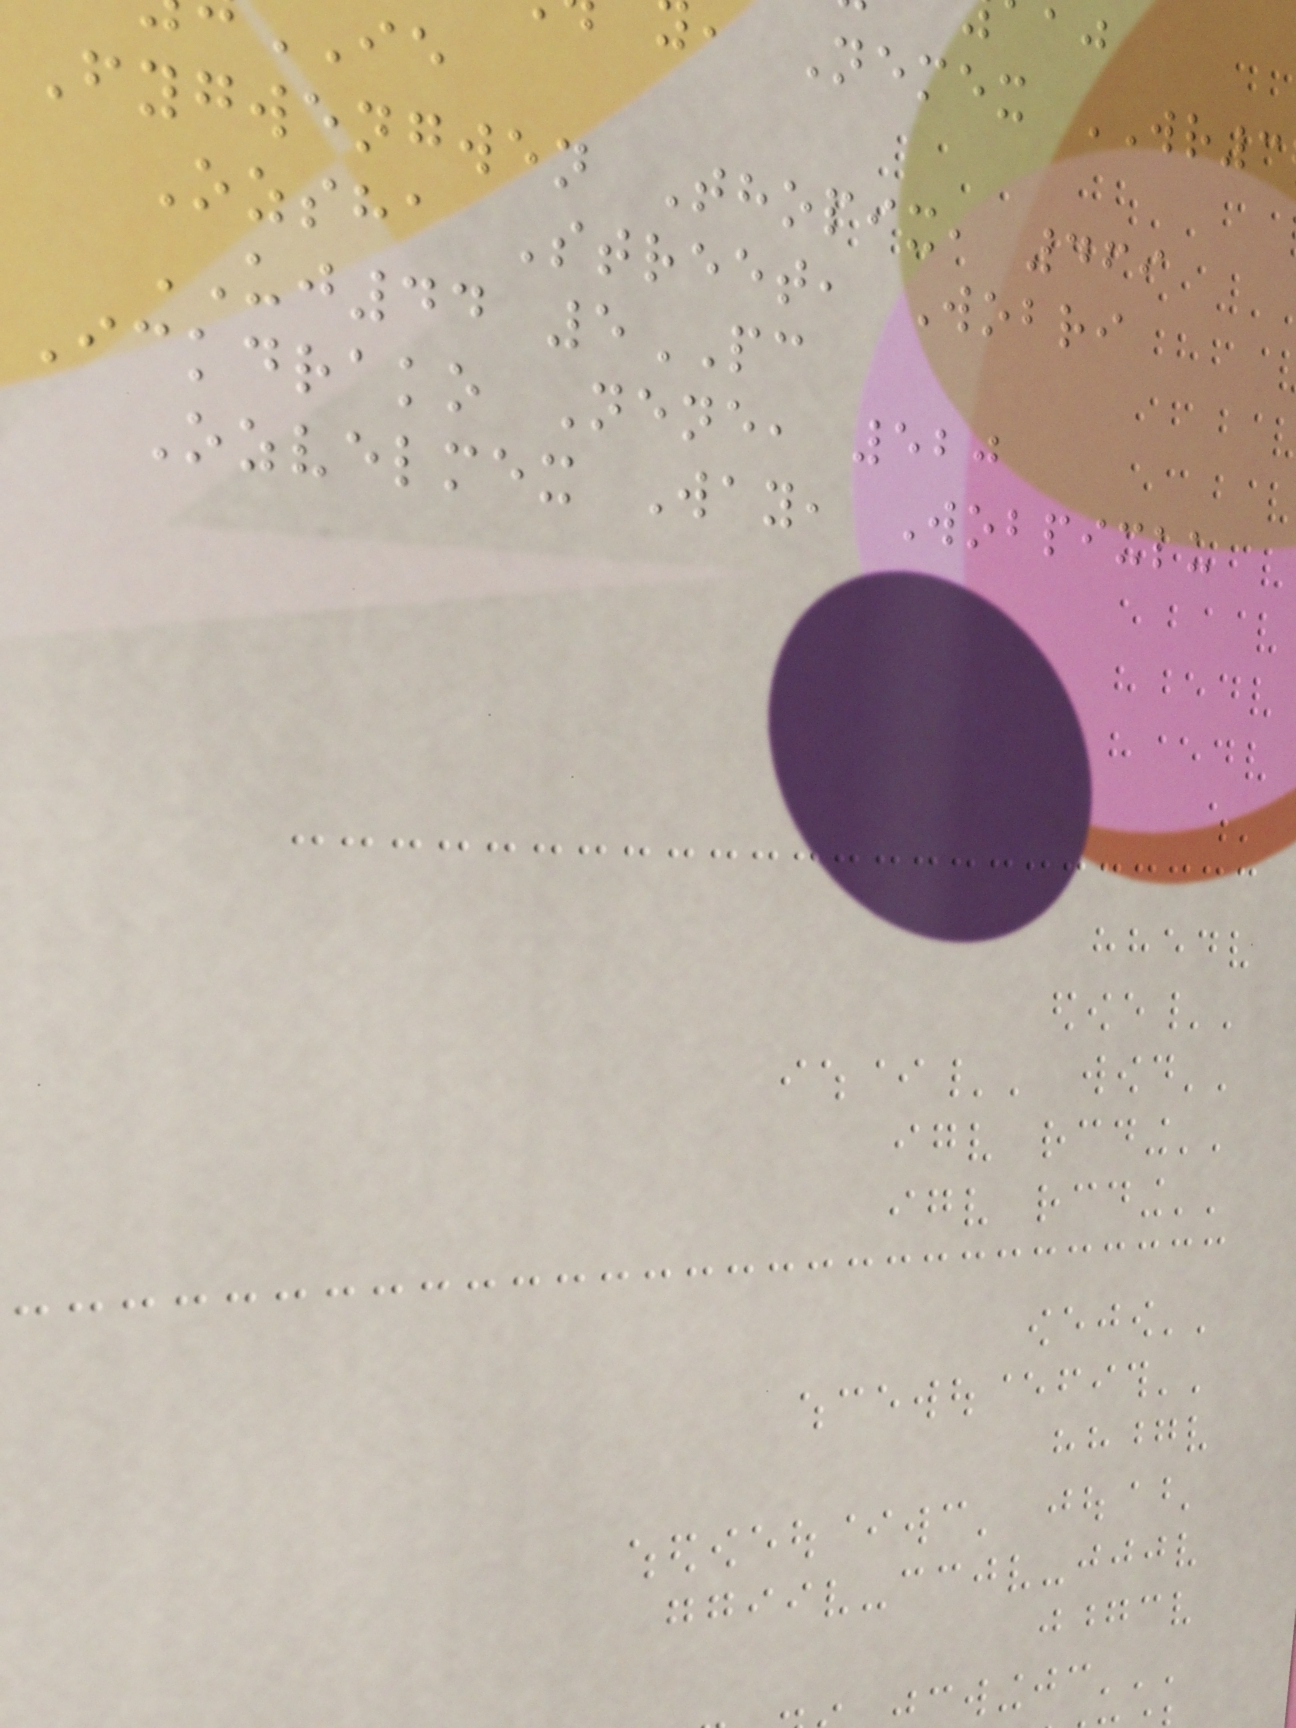, Nemex WR3
Fygwengwen Thopix, 469
Ozsha Street, Wobri
UJ44 5PC
Ickdrako Nene, 520
Ozvelmex Way, Wobpixlu
